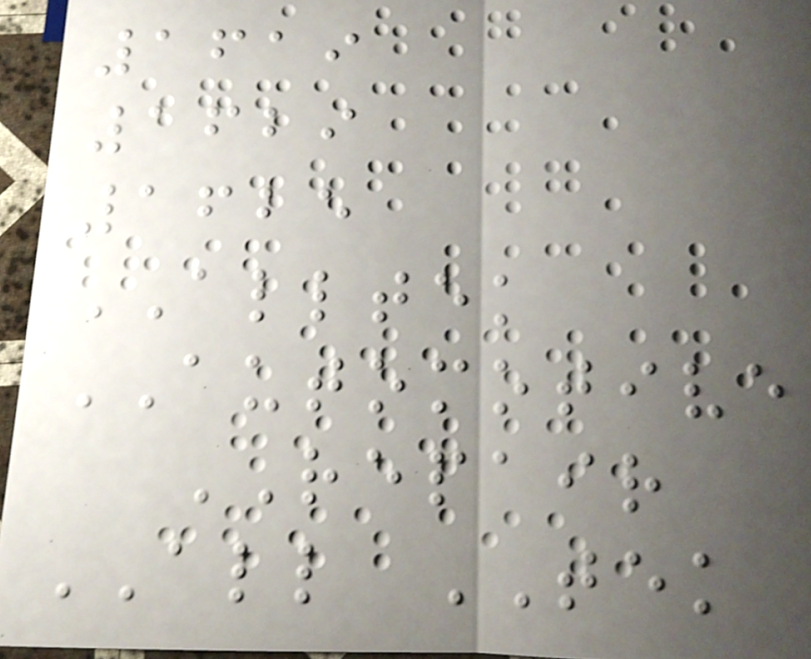1619
1629
1625
ALLTEK
AUTOMOTIVE
REPAIR
ALL TEK
